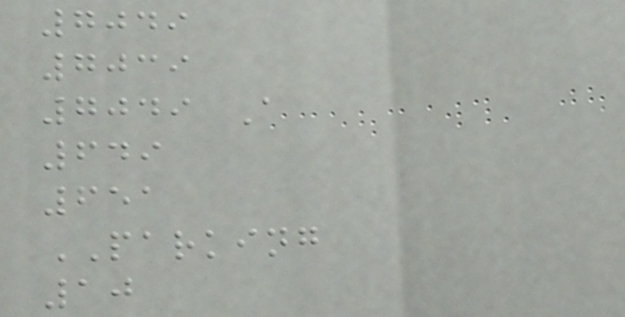7049
7039
7049 A
649
651
PARKING
10
